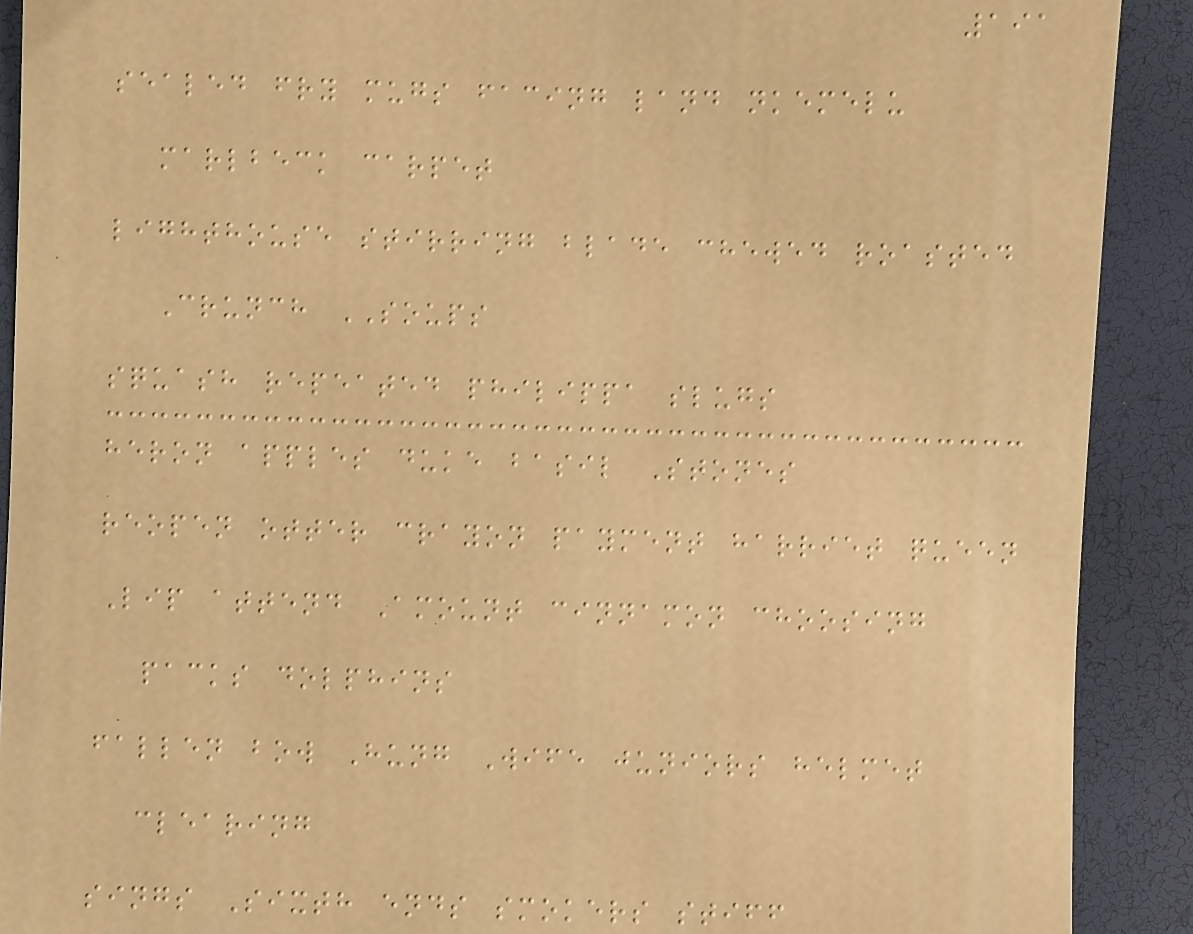191
sealed fry mugs facing land nkemelu
marlbeck carpet
lighthouse stirring blade chewed roasted
Crunch SOUPS
squash repeated philippa slugs
heron apples duke basil Stones
reopen otter crayon payment harriet queen
Lip attend Amount cinnamon choosing
packs dolphins
fallen bow Hung Wife juniors helmet
clearing
sings Sixth ends smokers stiff
